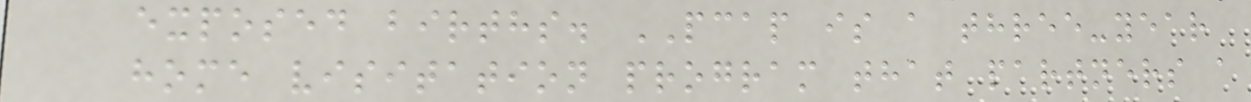exposed births. PCAP is a three-year
home visitation program that partners a
